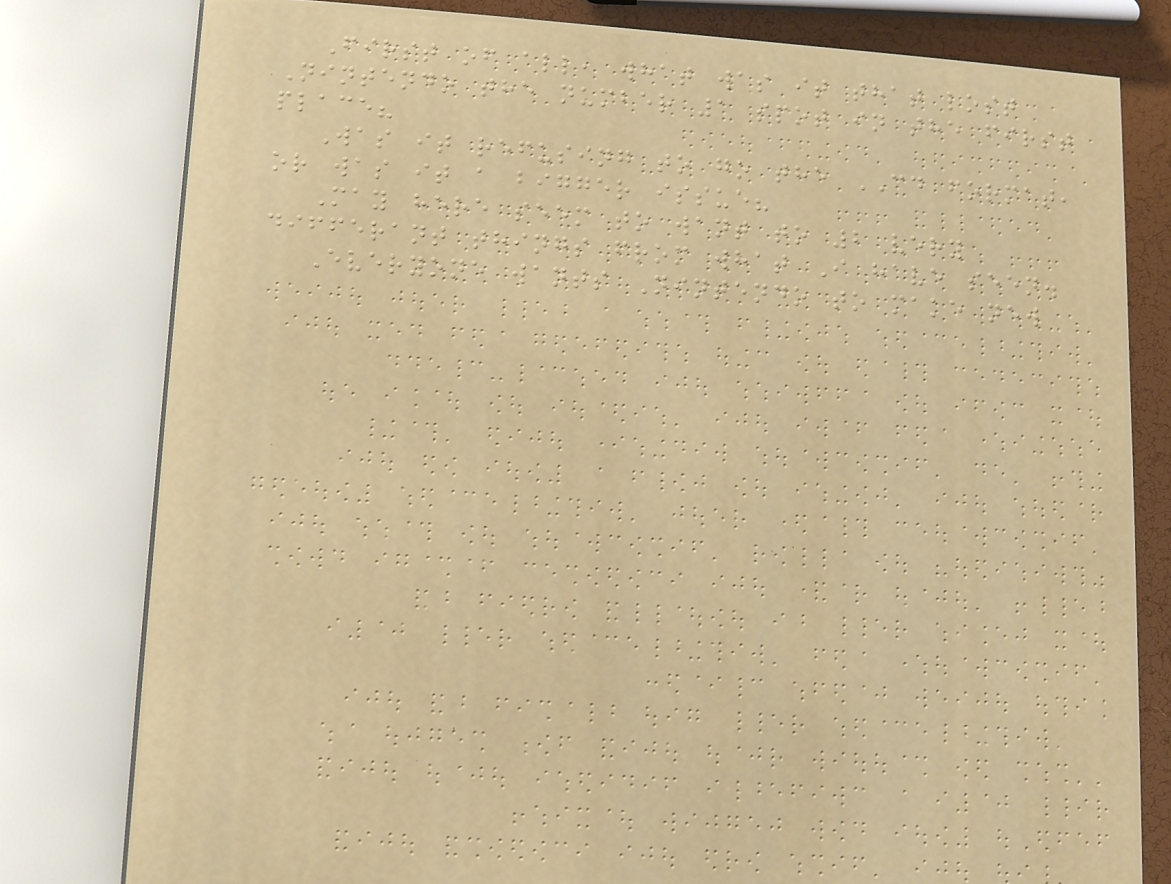First of all, what was it that lost
Nintendo the number 1 spot in the first
place?
Was it refusing to go the CD format,
or was it a bigger issue?
May here seem to want to 2 very
differant things from what I have seen.
Everyone wants Nintendo to make new
